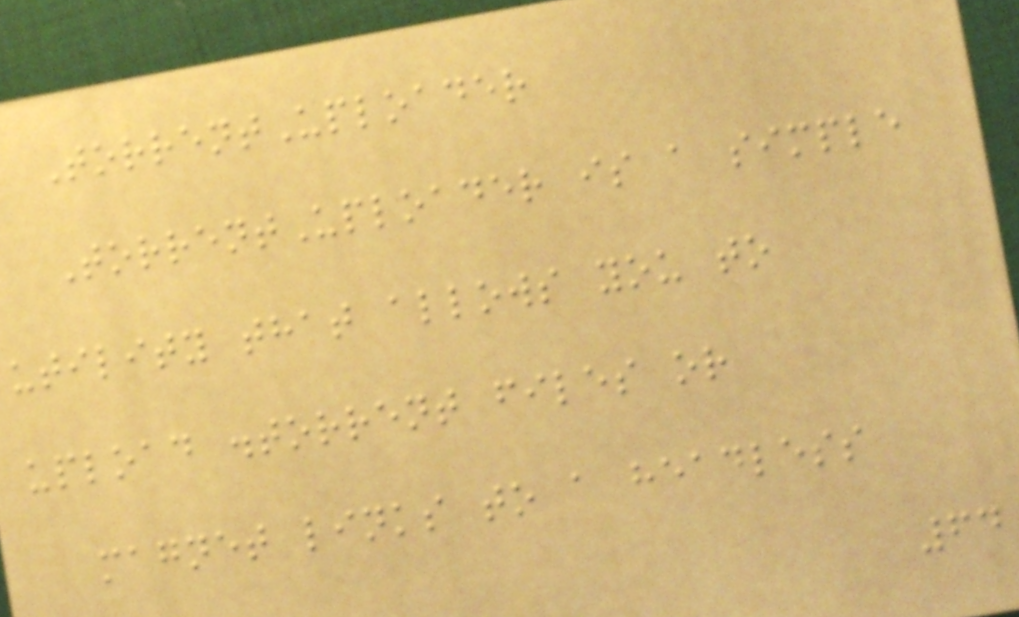TorrentUploader
TorrentUploader is a simple
utility that allows you to
upload .torrent files or
magnet links to a headless
64
